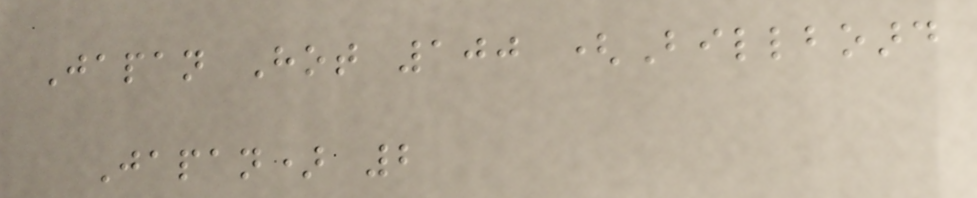Japan Hot 100 (Billboard
Japan) 2
